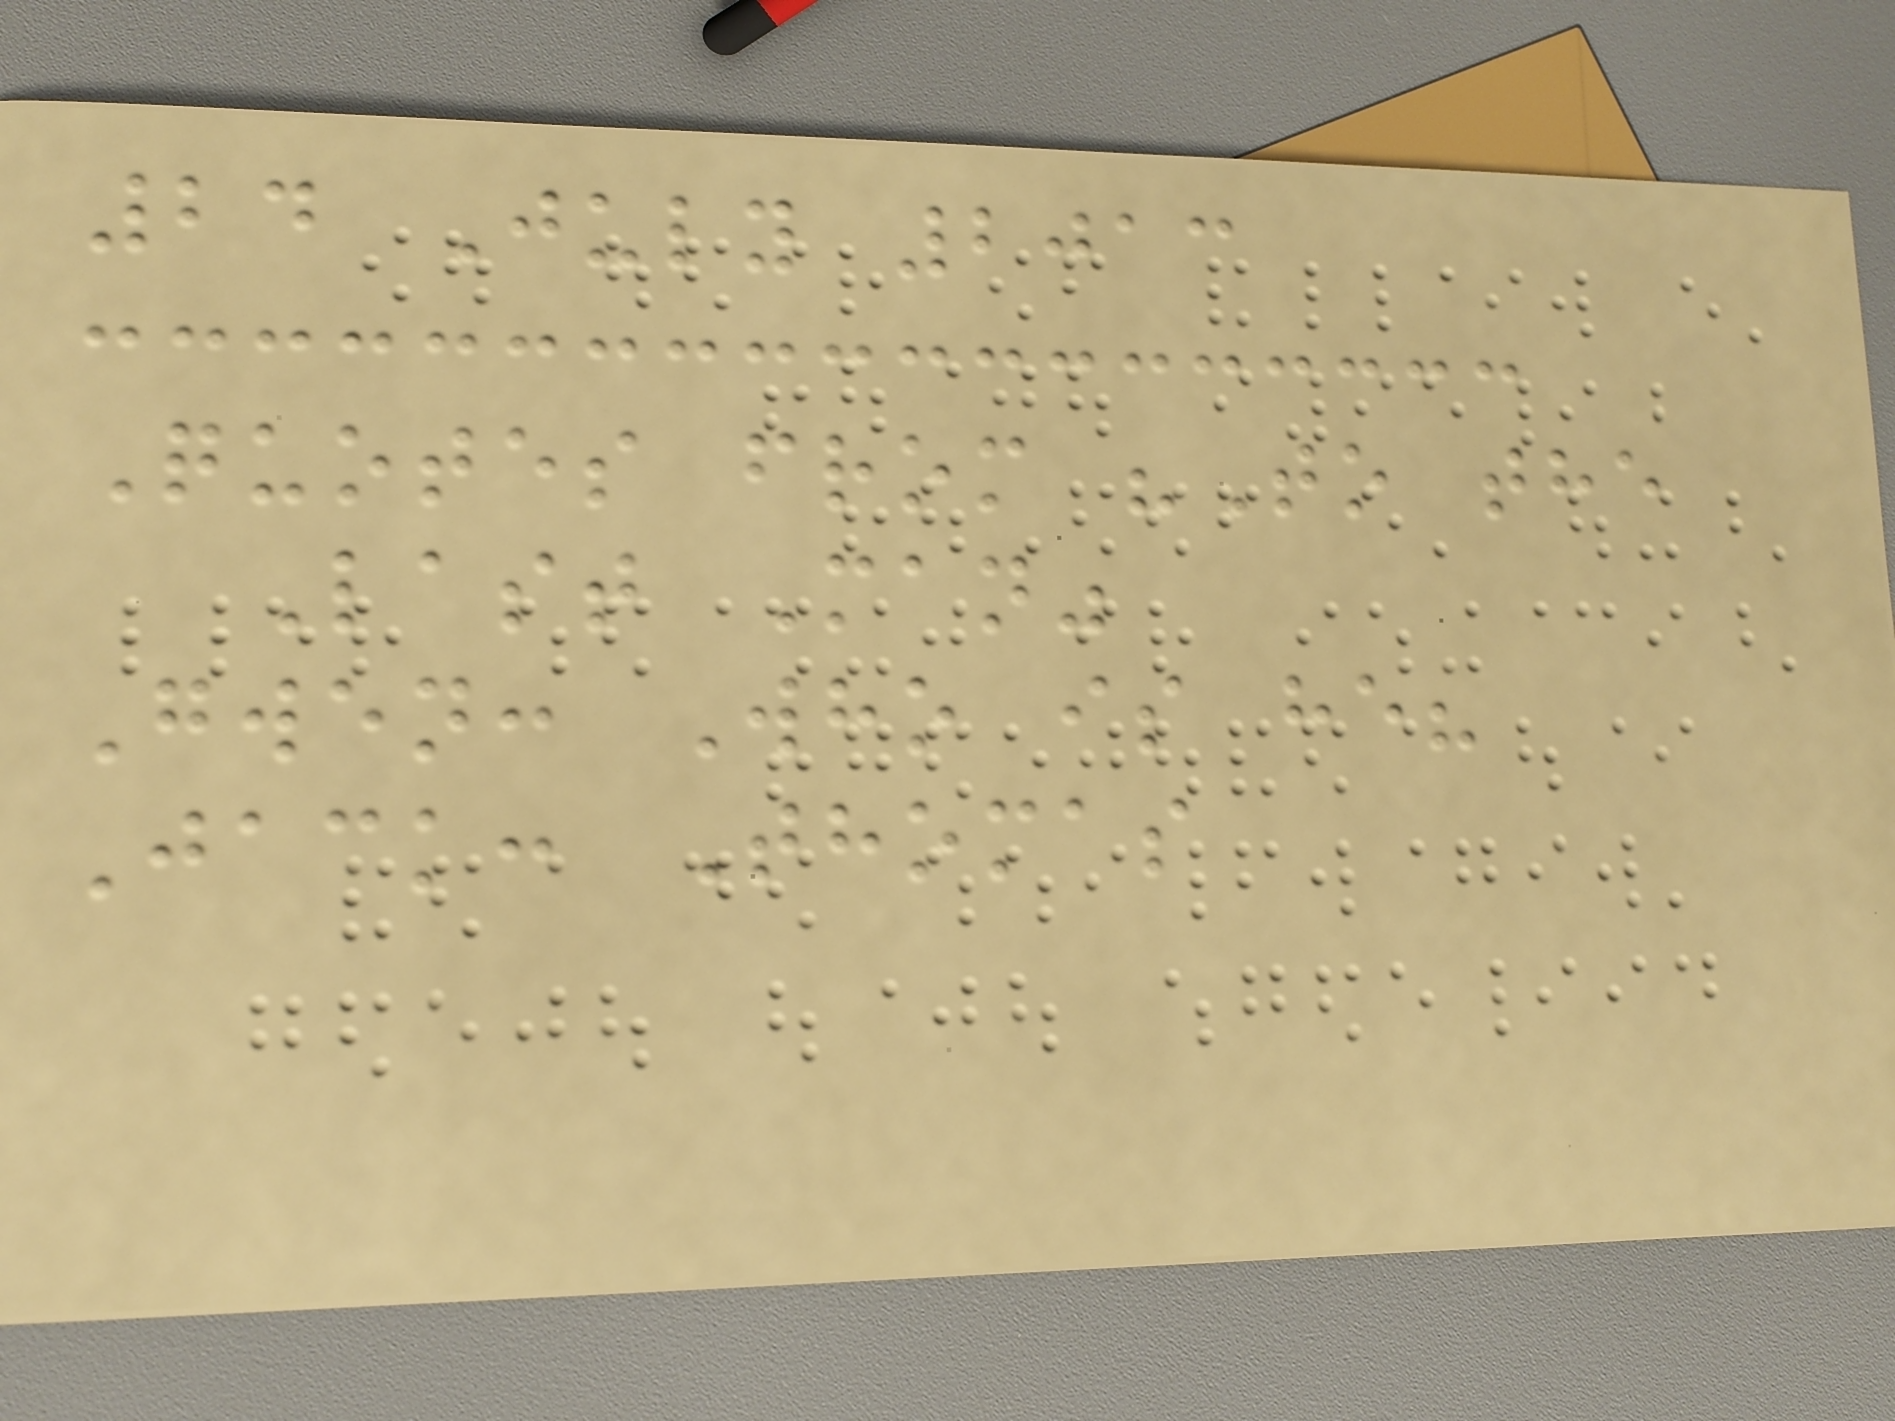24 July 2013
Quotes from "To the
Last Man"
Gwen: Who is he?
Jack: Thomas
